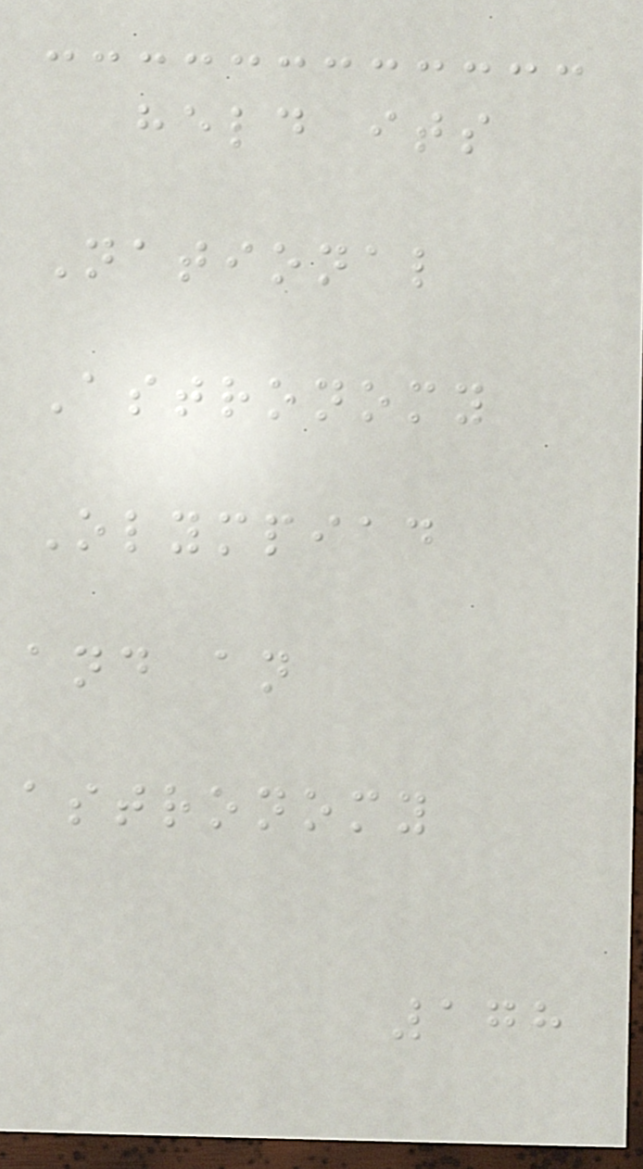held its
National
Astronomy
Olympiad
and an
astronomy
178
